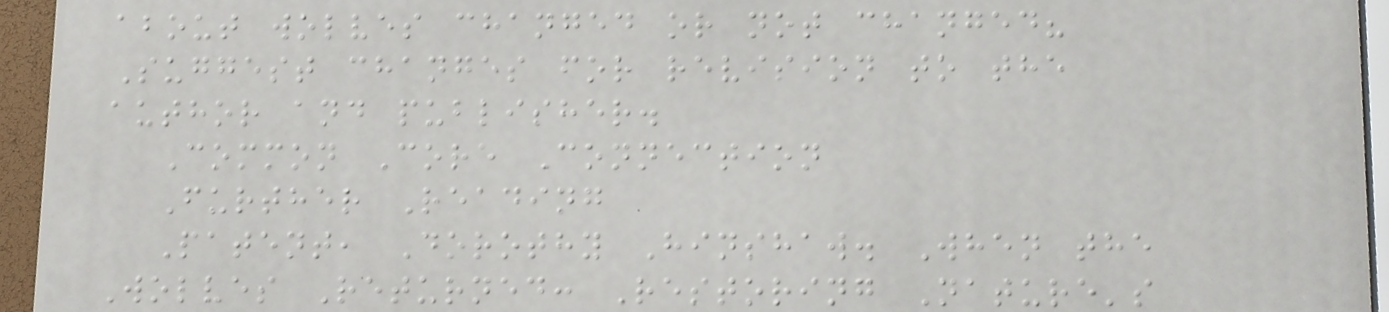about wolves changed or not changed?
Suggest changes for revision to the
author and publisher.
Common Core Connection
Further Reading
Patent, Dorothy Hinshaw. When the
Wolves Returned: Restoring Nature's
